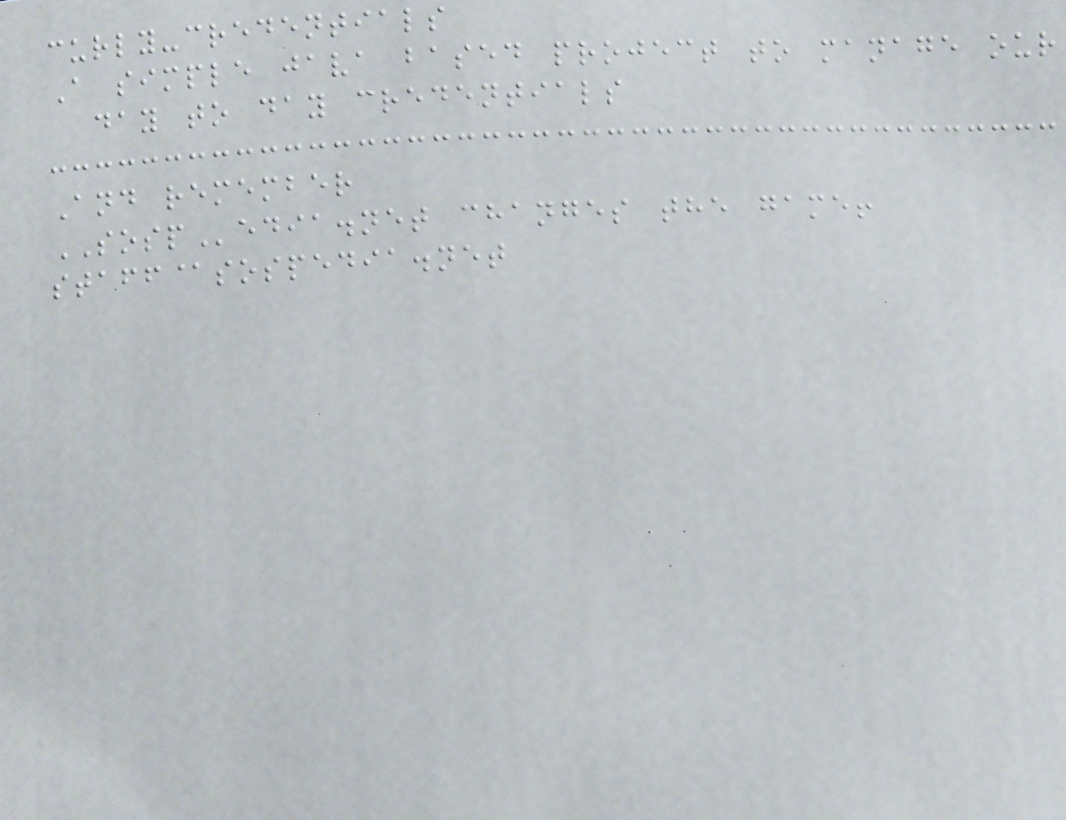curly-credentials
A simple java based project to manage our
day to day credentials
And remember
SOSPedia.net changes the game!
staff@sospedia.net
